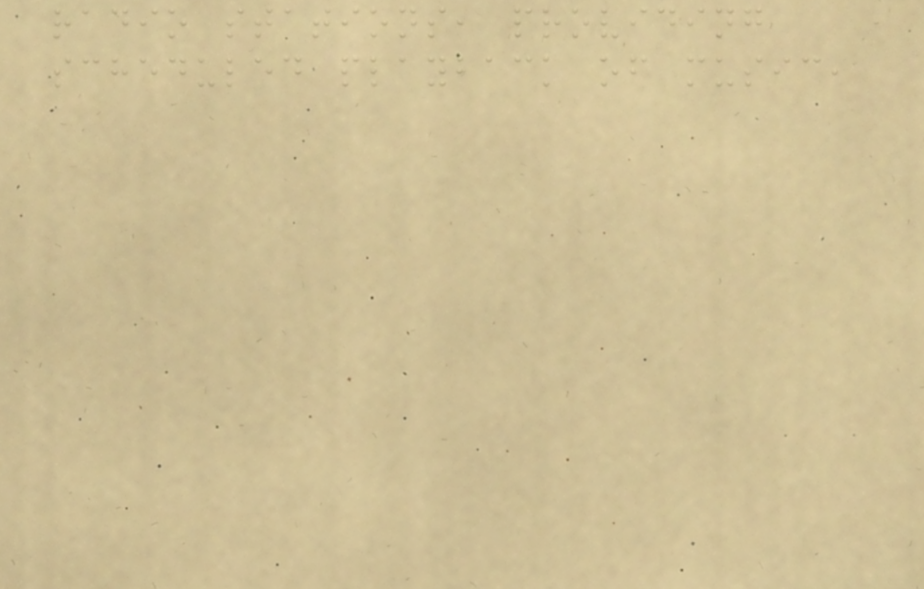radio stations, providing
scheduled playback of music,
